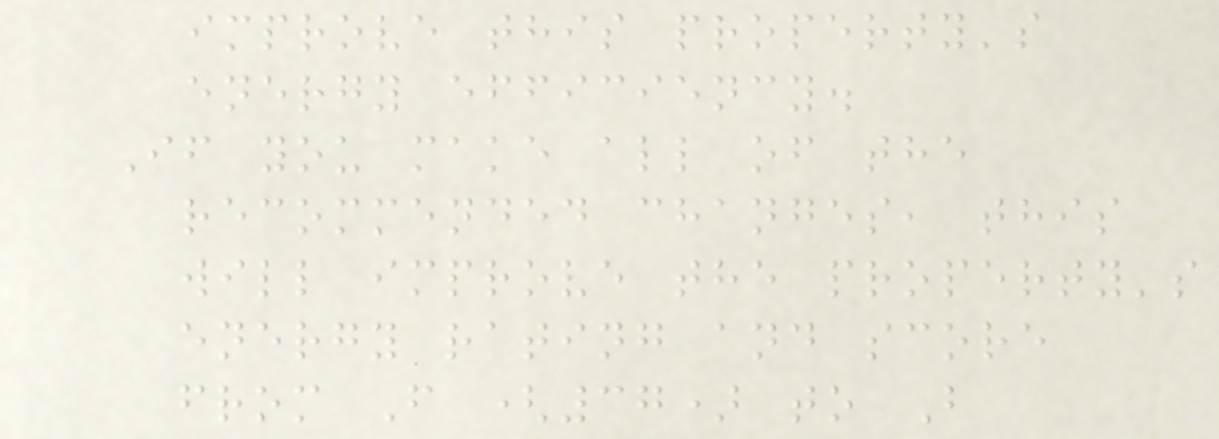improve this property's
energy efficiency.
If you make all of the
recommended changes, this
will improve the property's
energy rating and score
from F (37) to B
